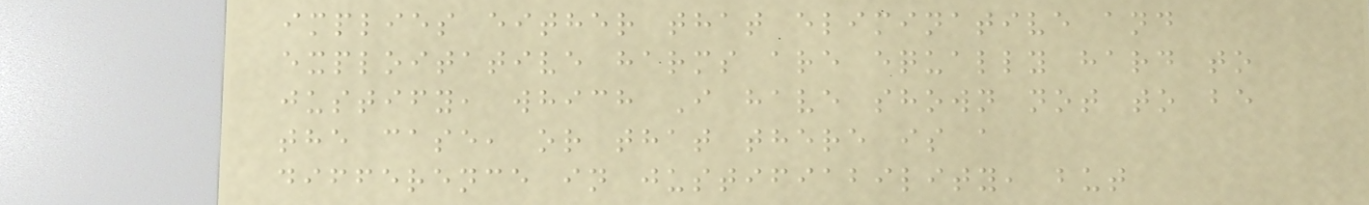implies either that eliminative and
exploitative harms are equally hard to
justify, which I have shown not to be
the case, or that there is a
difference in justifiability, but
